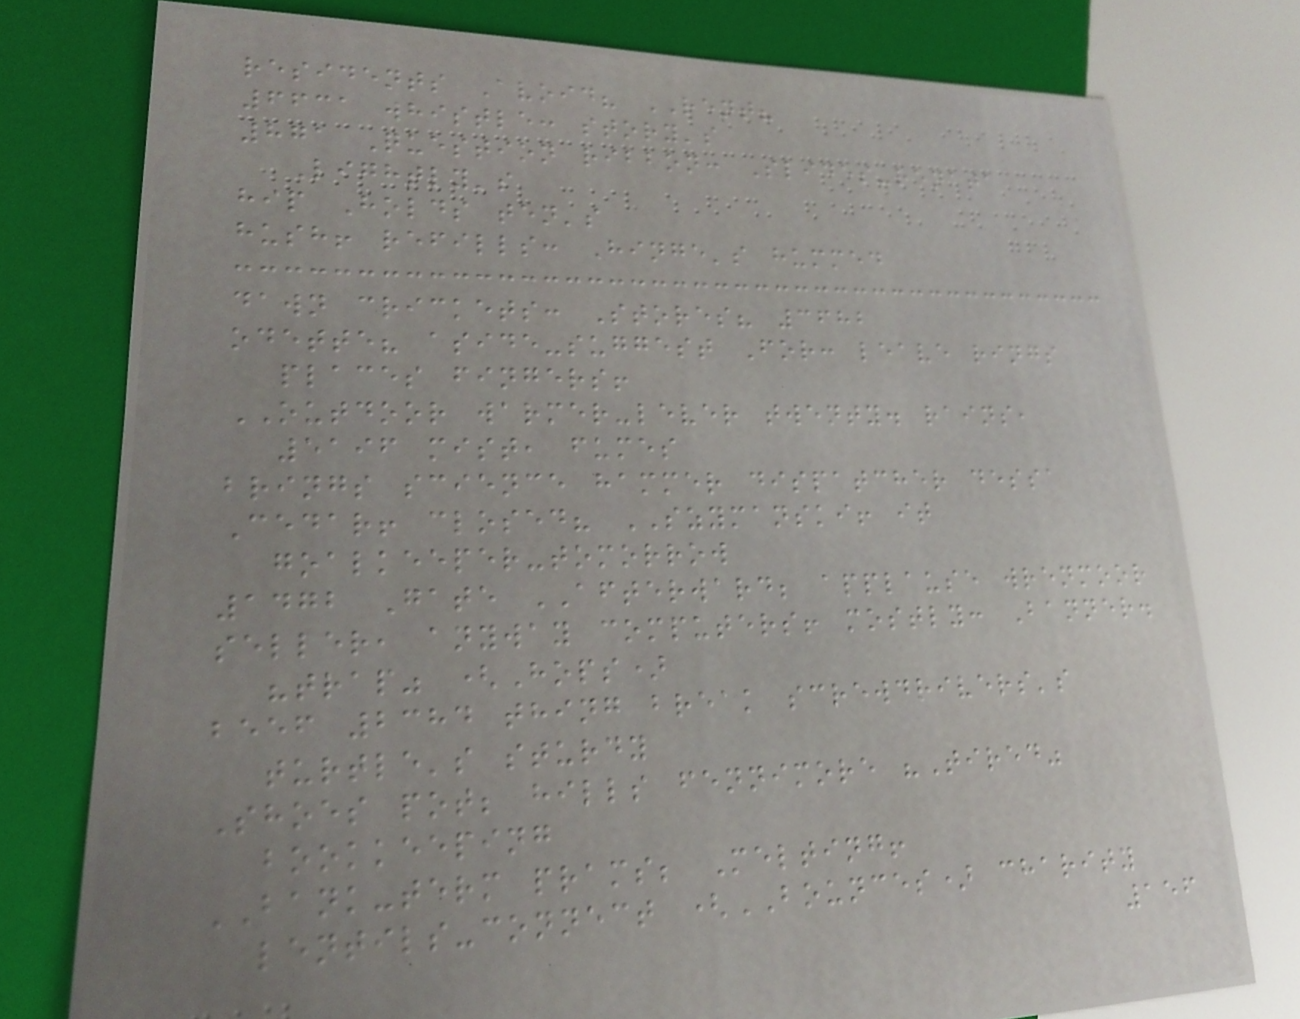residents Avoid? RENT?
6631 whistle: story's
871 Question ribbon: Slides-renata
Lightly's
hip Holds ten's
hush! refills: Hinge's hummed
dawn crickets: Stores? 3682
odette? aside-suggest For: leave rings
places fingers!
OUTDOOR warmer-lever twenty. rains,
5196 mist, fumes
brings science hammer dispatcher dessa
Cedar! closed? SZYMANSKI! it
goalkeeper-tomorrow
1472 Gate AFTERWARD; applause wrenmoor
seller, anyway computers! mostly: Banner.
"trap" (Hops)
beef 2384 thing break screwdrivers's
turtle's sturdy
Shoes pot; hills fennimore "Tired"
bookkeeping
BANK-term prams; Melting!
lentils-connect (BOUNCES) charity
156
